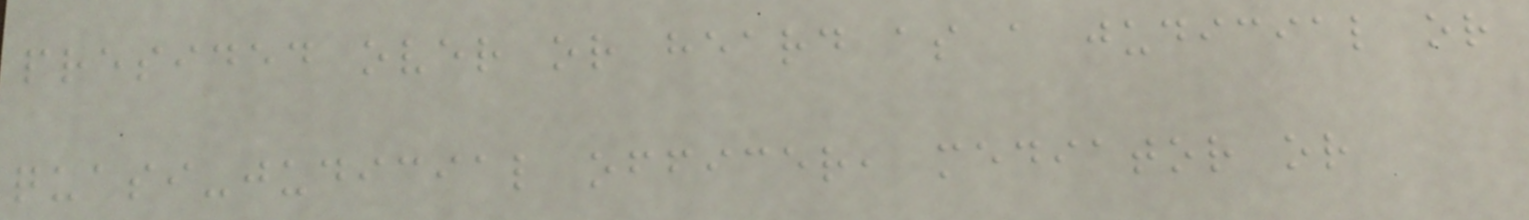presided over or heard as a judicial or
quasi-judicial officer, mediator or
